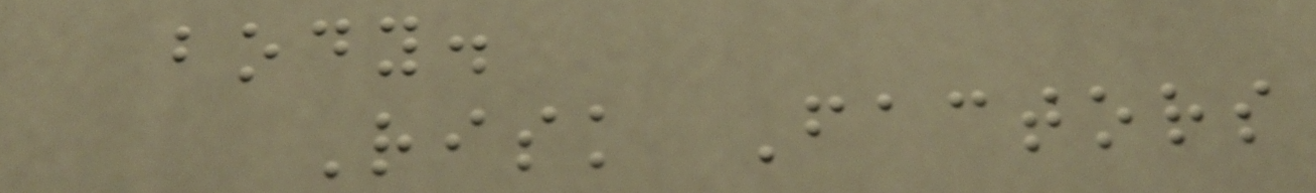body.
Risk Factors
